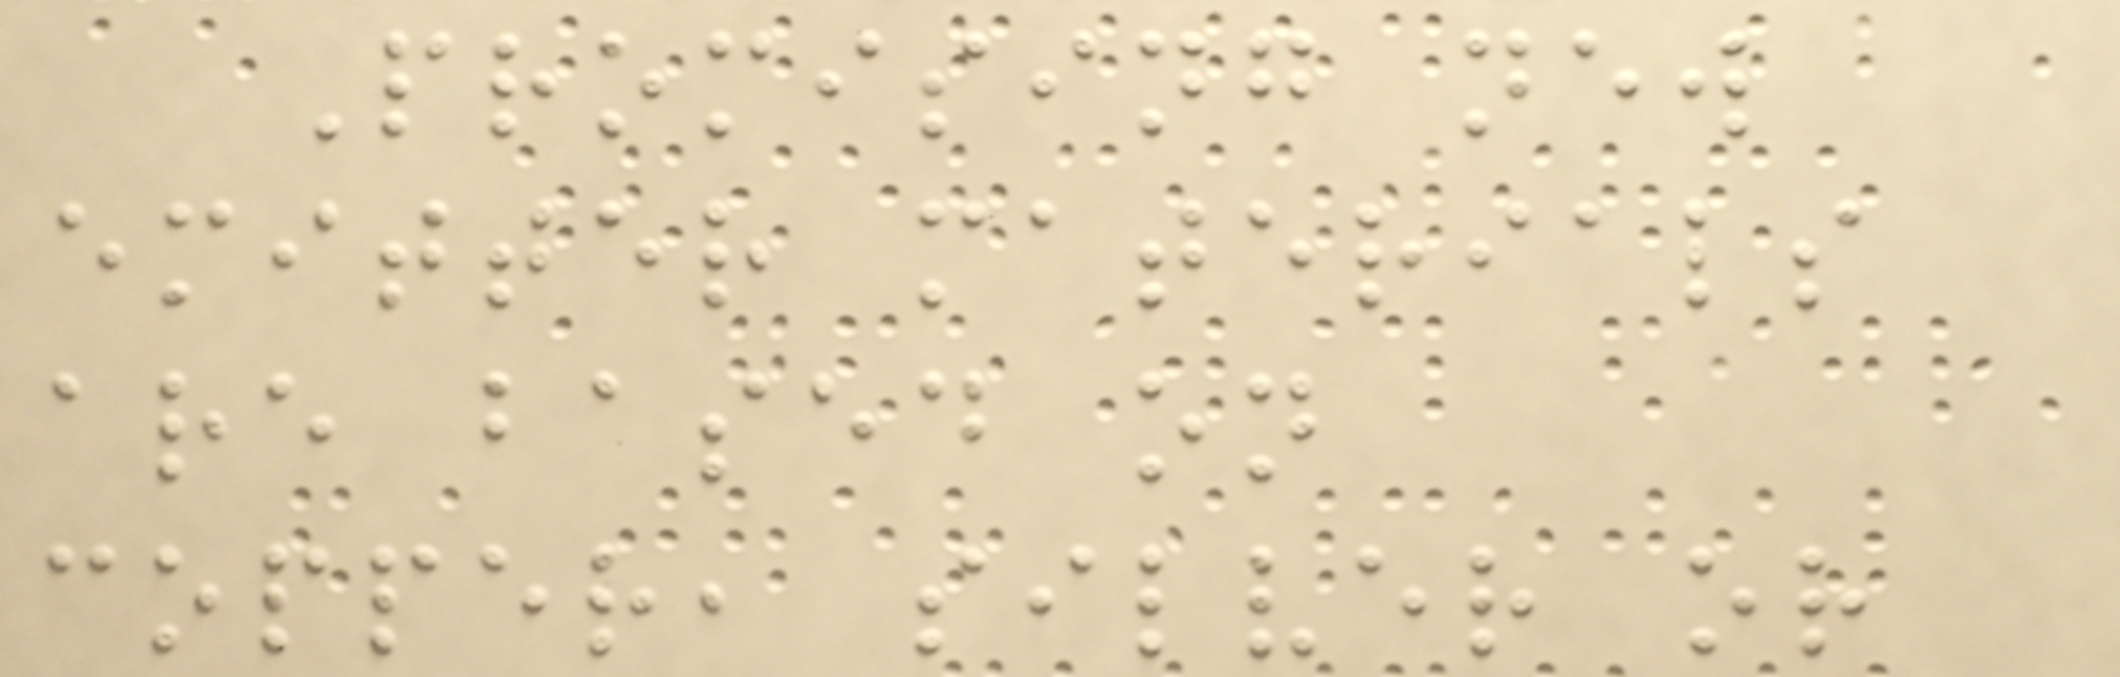Promising new
emitter materials
are based on
copper, silver or
